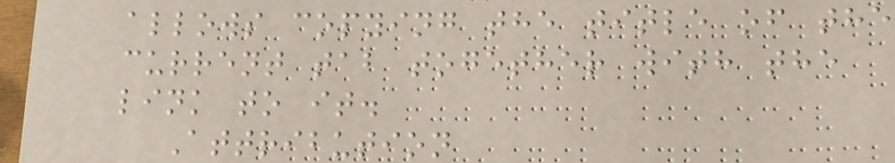allows copying the title of the
current tab together with the
link to it.
Attribution
